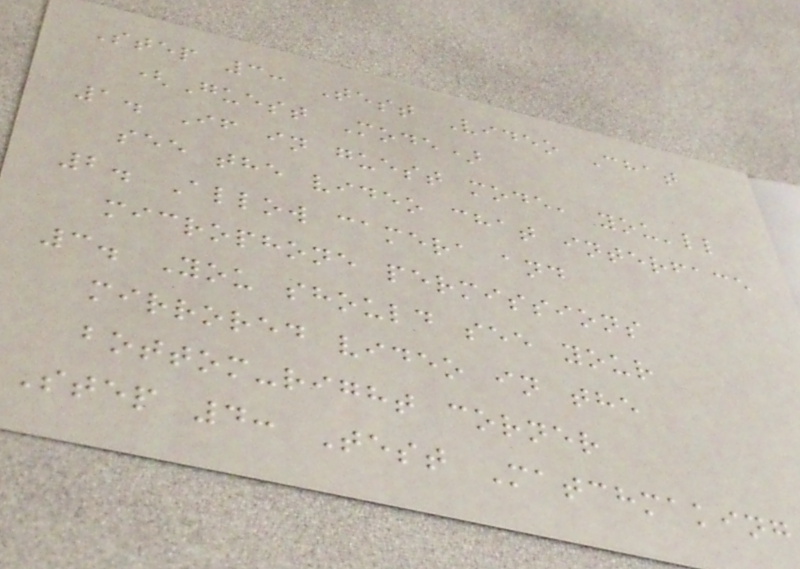Step 3: Test Video Chat
(Guest Mode)
1. If in guest mode, you'll
see the video chat interface
2. Allow camera and
microphone permissions
3. You should see your
mirrored video in the
bottom-right corner
Step 4: Test Matchmaking
